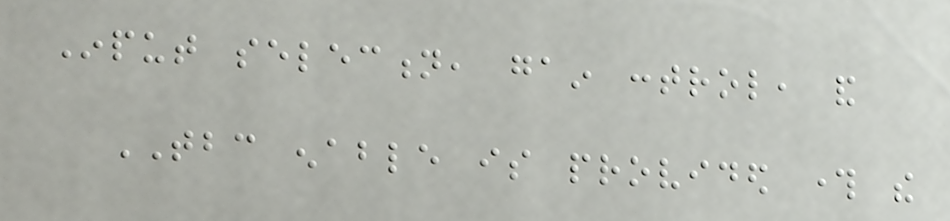Input selection, gain control, and
TBC enable is provided through the
